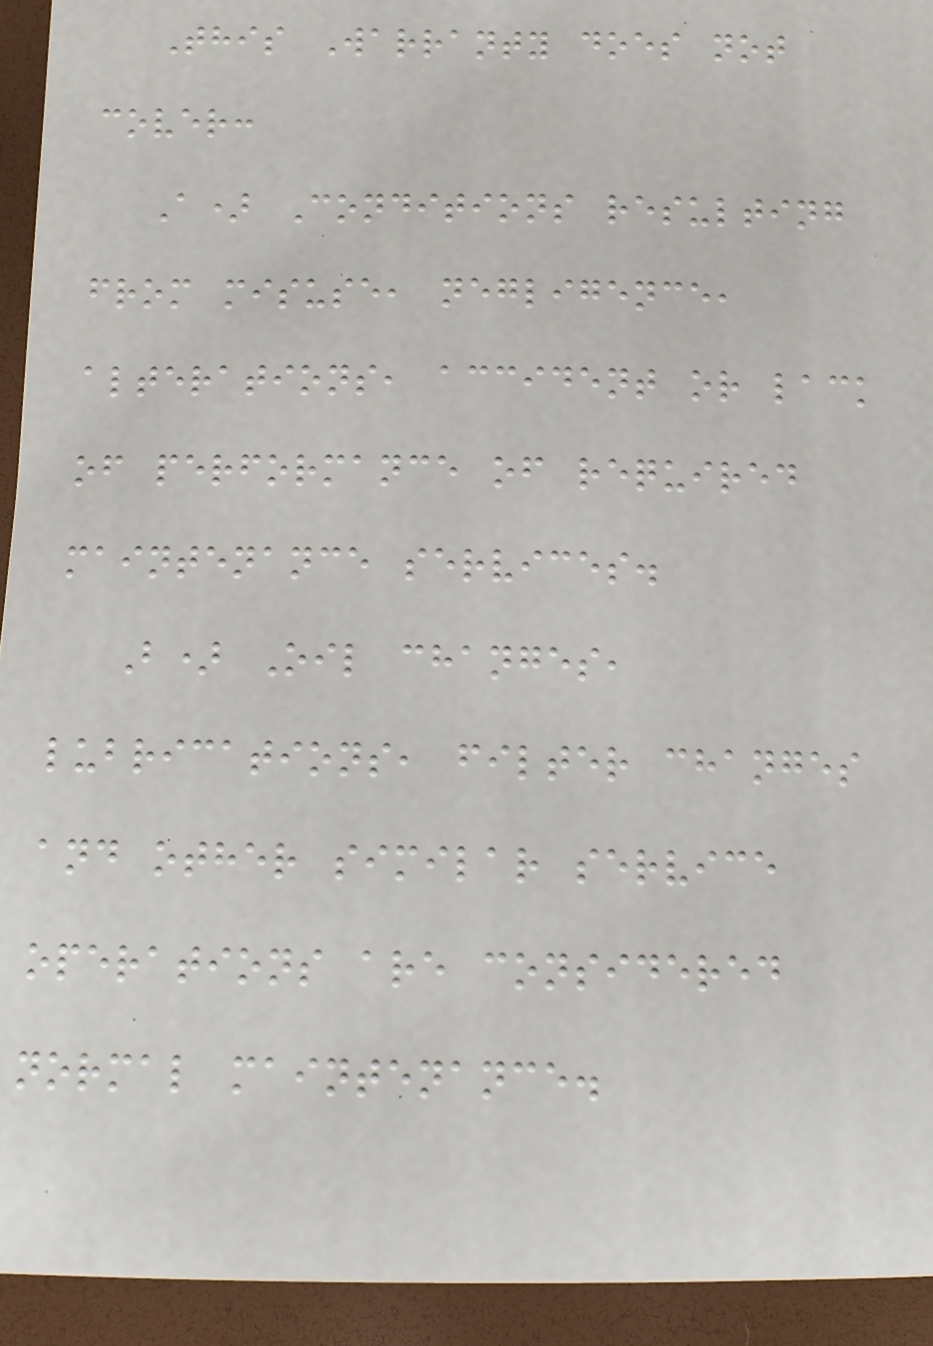This Warranty does not
cover:
A) Conditions resulting
from misuse, negligence,
alterations, accident or lack
of performance of required
maintenance services.
B) Oil changes,
lubrications, filter changes
and other similar service
operations are considered
normal maintenance.
